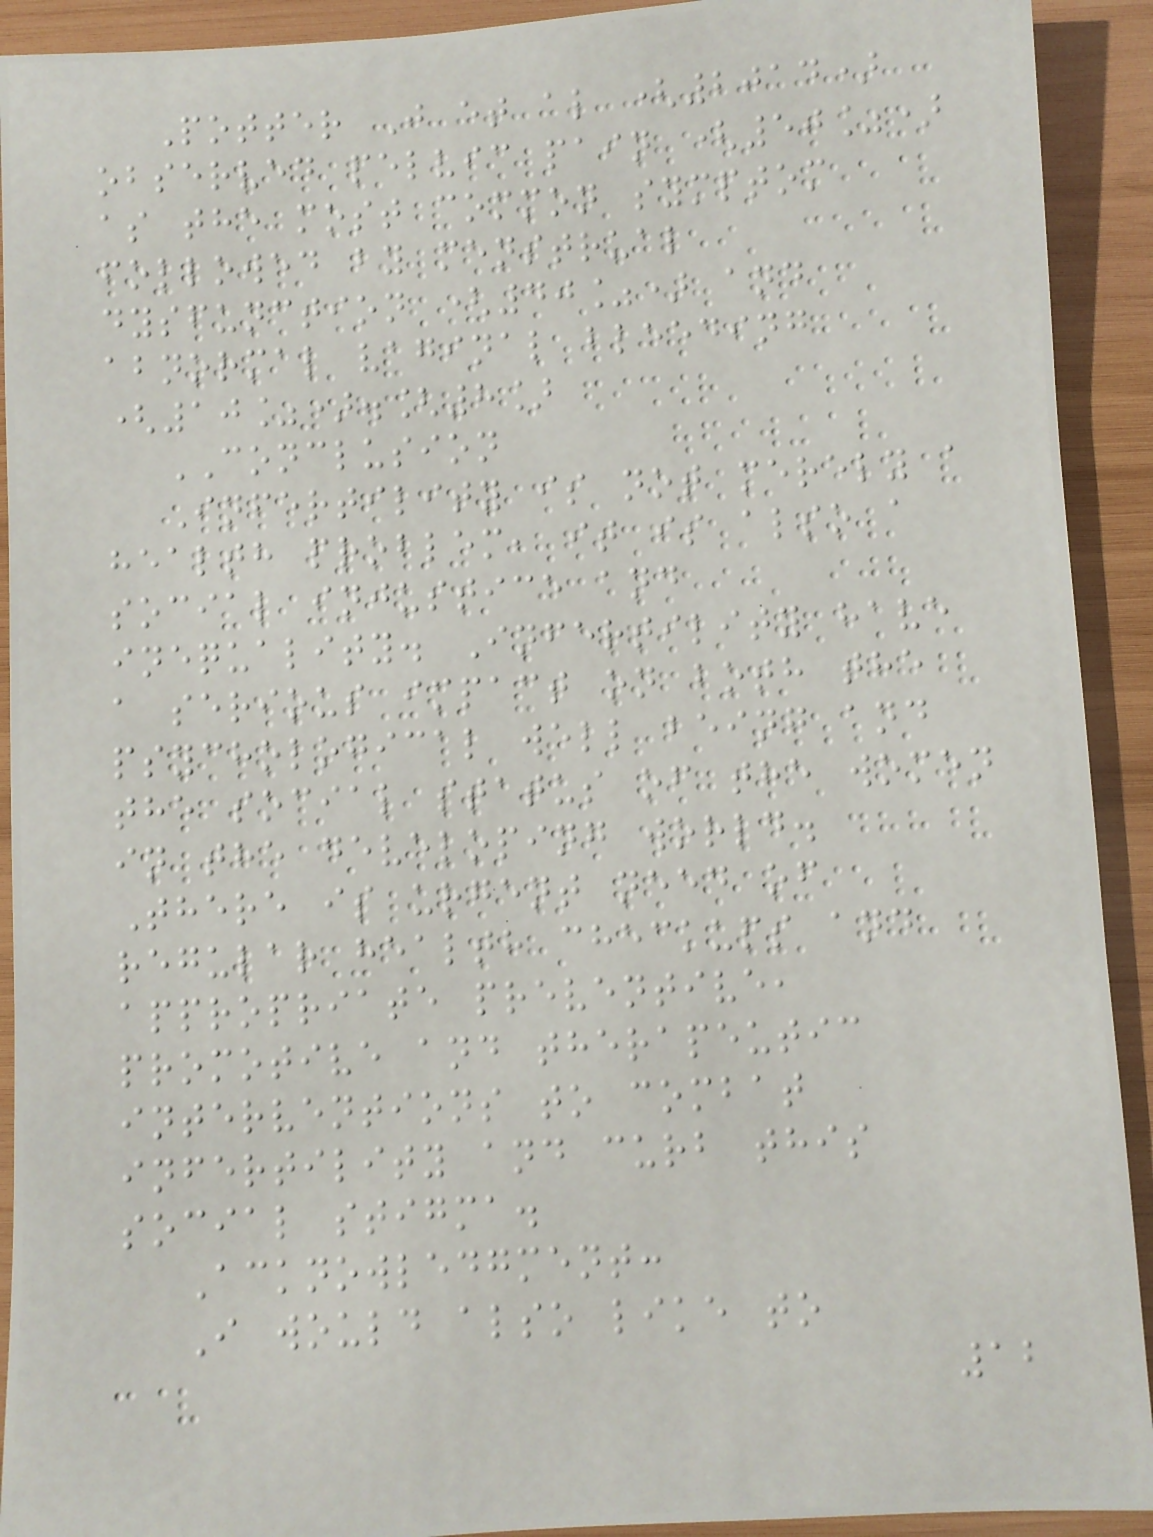Potter J et al (2014)
observed pelvic pain (50%)
as the most common symptom
followed by menstrual
dysfunction (40%) and
abnormal vaginal bleeding
(10%).[8]
CONCLUSION
Infertility is not merely a
health problem, it is also a
social injustice and
inequality. Infertility have
a serious impact on both the
psychological well being and
the social status of the women
in the developing world.
There is urgent need of
regular health checkups and
appropriate preventive,
promotive and therapeutic
interventions to combat
infertility and curb this
social stigma.
Acknowledgment:
I would also like to
12
